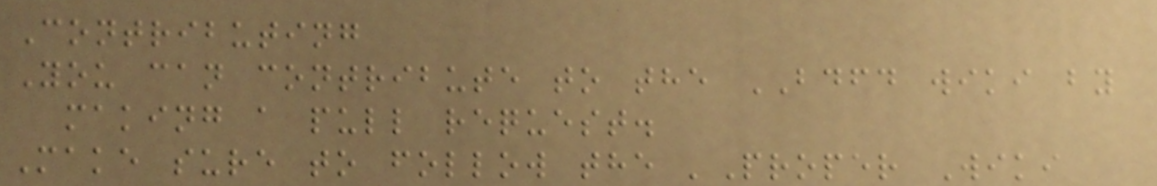Contributing
You can contribute to the BDFD wiki by
making a pull request.
Make sure to follow the 'Proper Wiki
